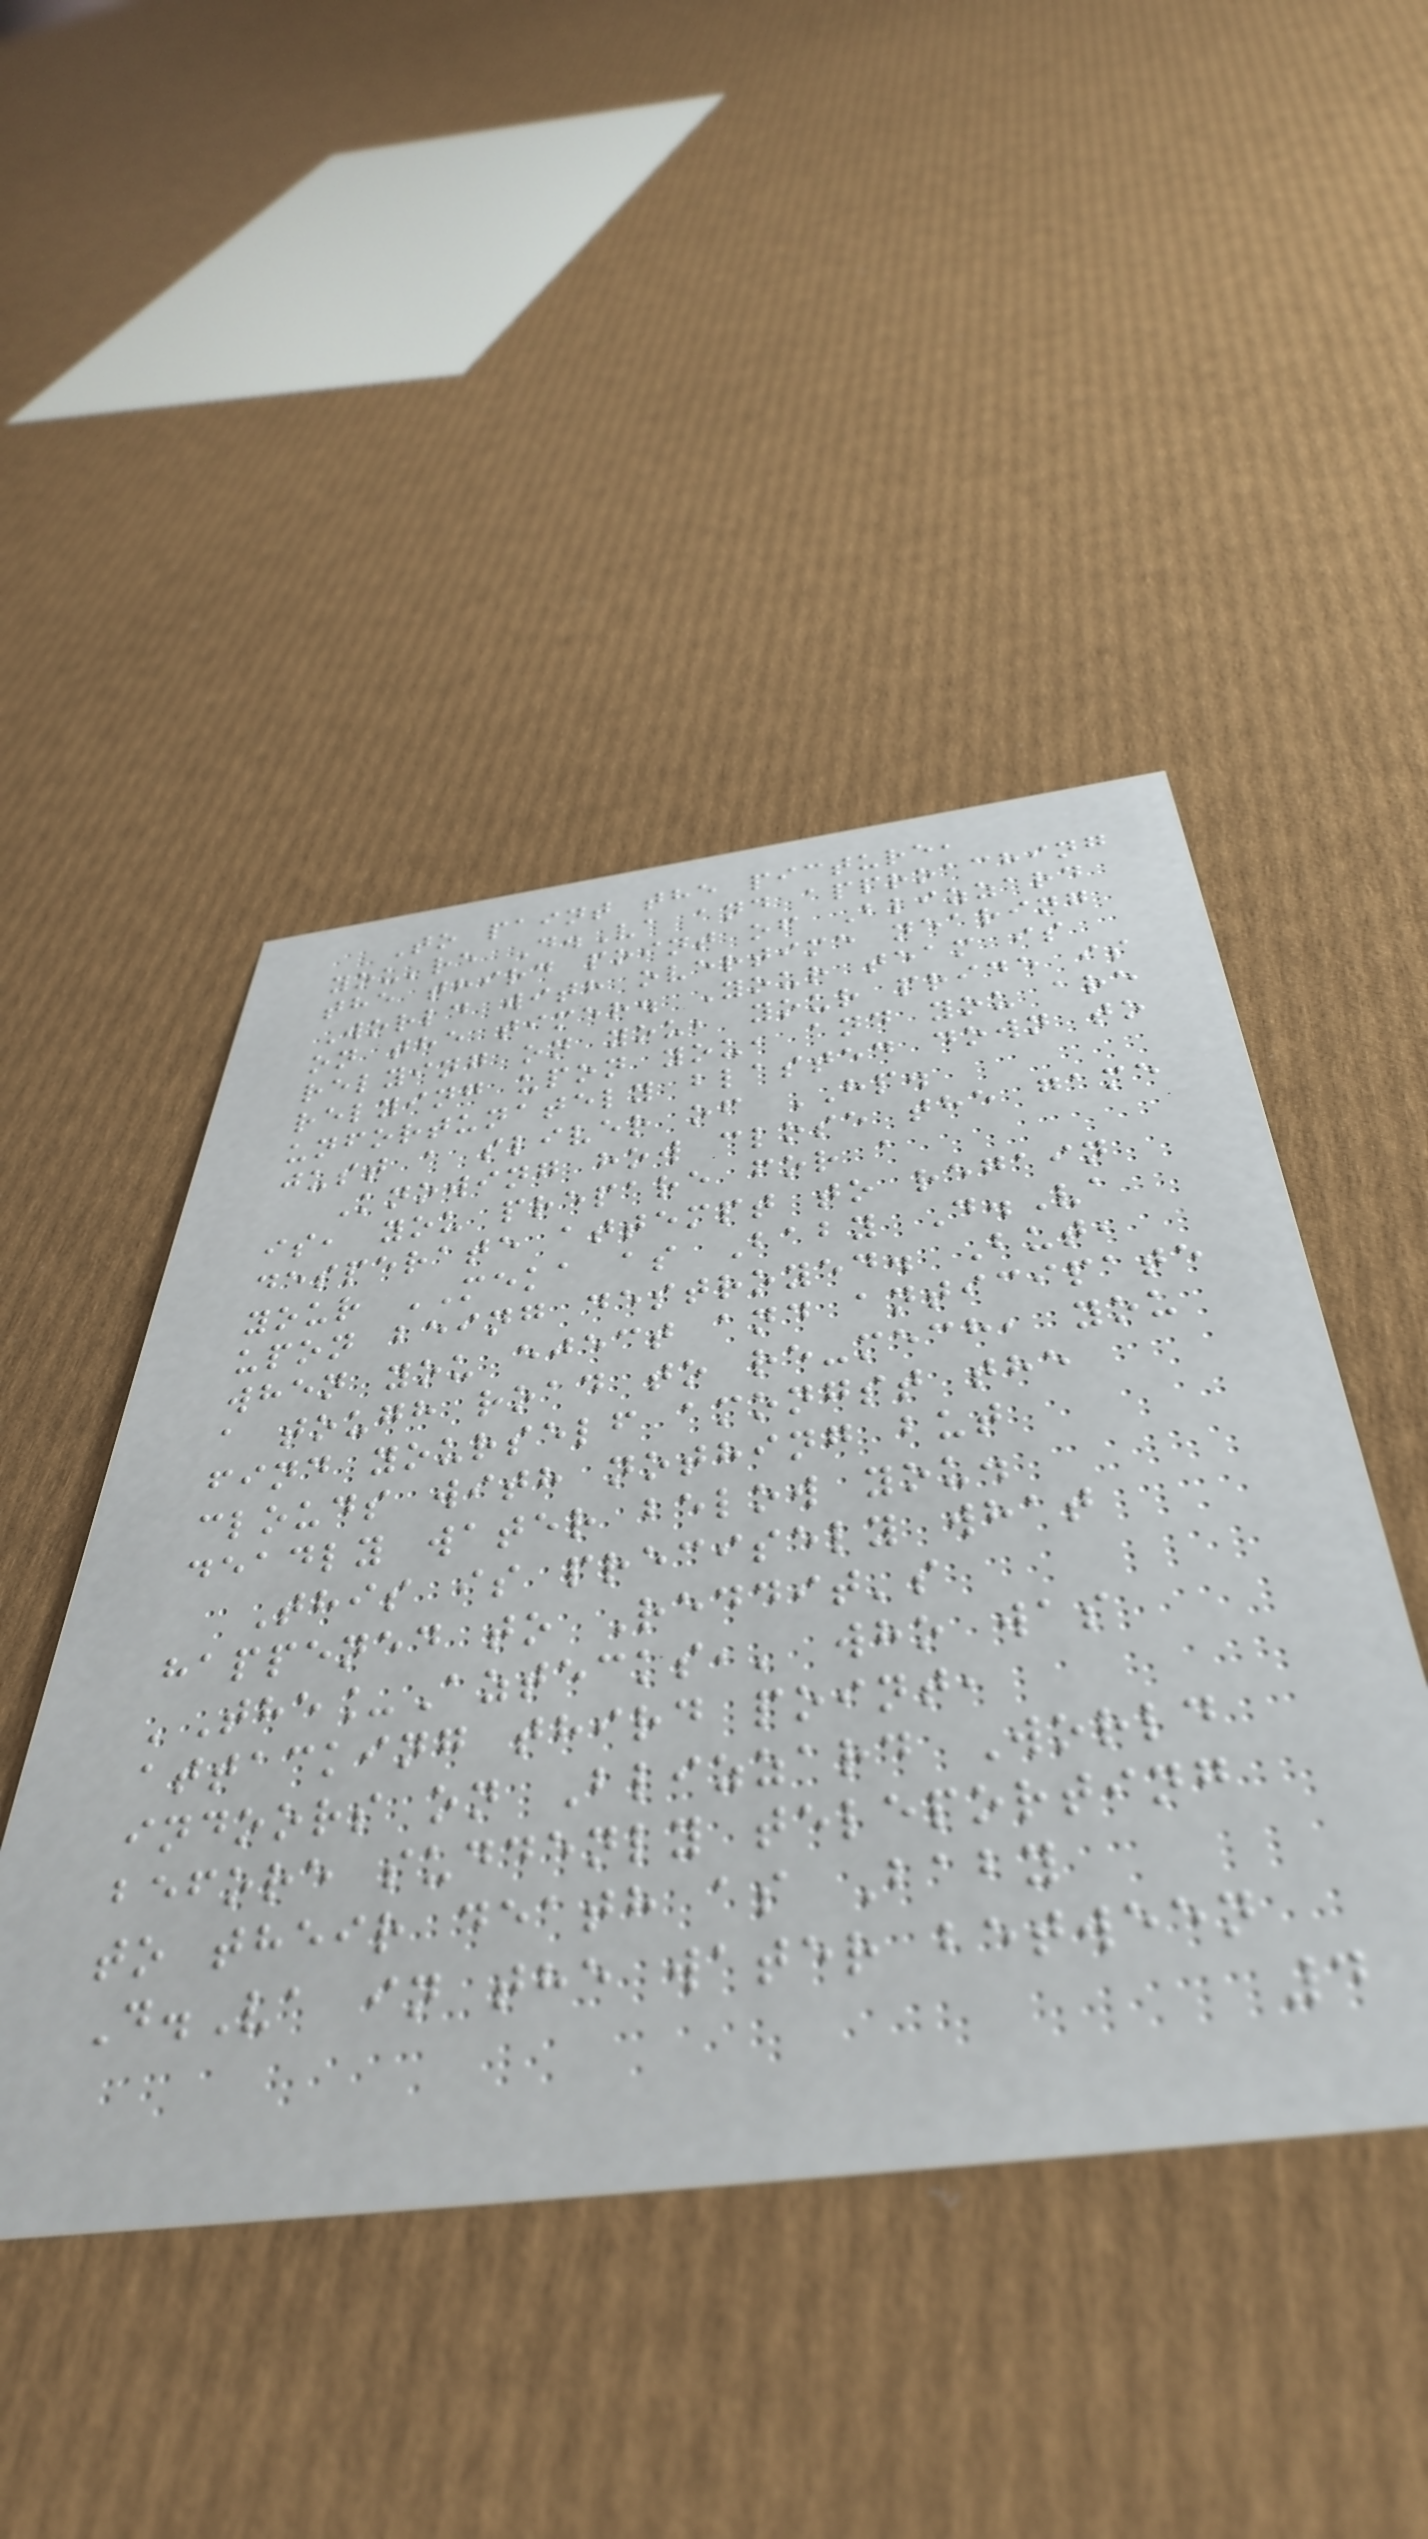To paint the picture,
you're D.Va and approaching
the third point of Blizzard
World with overtime nearing
on the timer. Your team is
relying on you, your pride is
relying upon you, and you are
unfortunately blasted down to
just a sliver of HP.
Knowing how close the game
is, you prepare for a
desperate attempt to regain
your MEKA as Baby D.Va
upon being destroyed. But,
when you eject and anticipate
a tough road to re-mech, you
find yourself amongst the
clouds with nothing but
deadly water below you.
This is precisely what
happened to Reddit's
'The_Aztecks,' who was
attacking third point,
indoors on Blizzard World
before suddenly teleporting
to their death as Baby
D.Va in the water between
4
